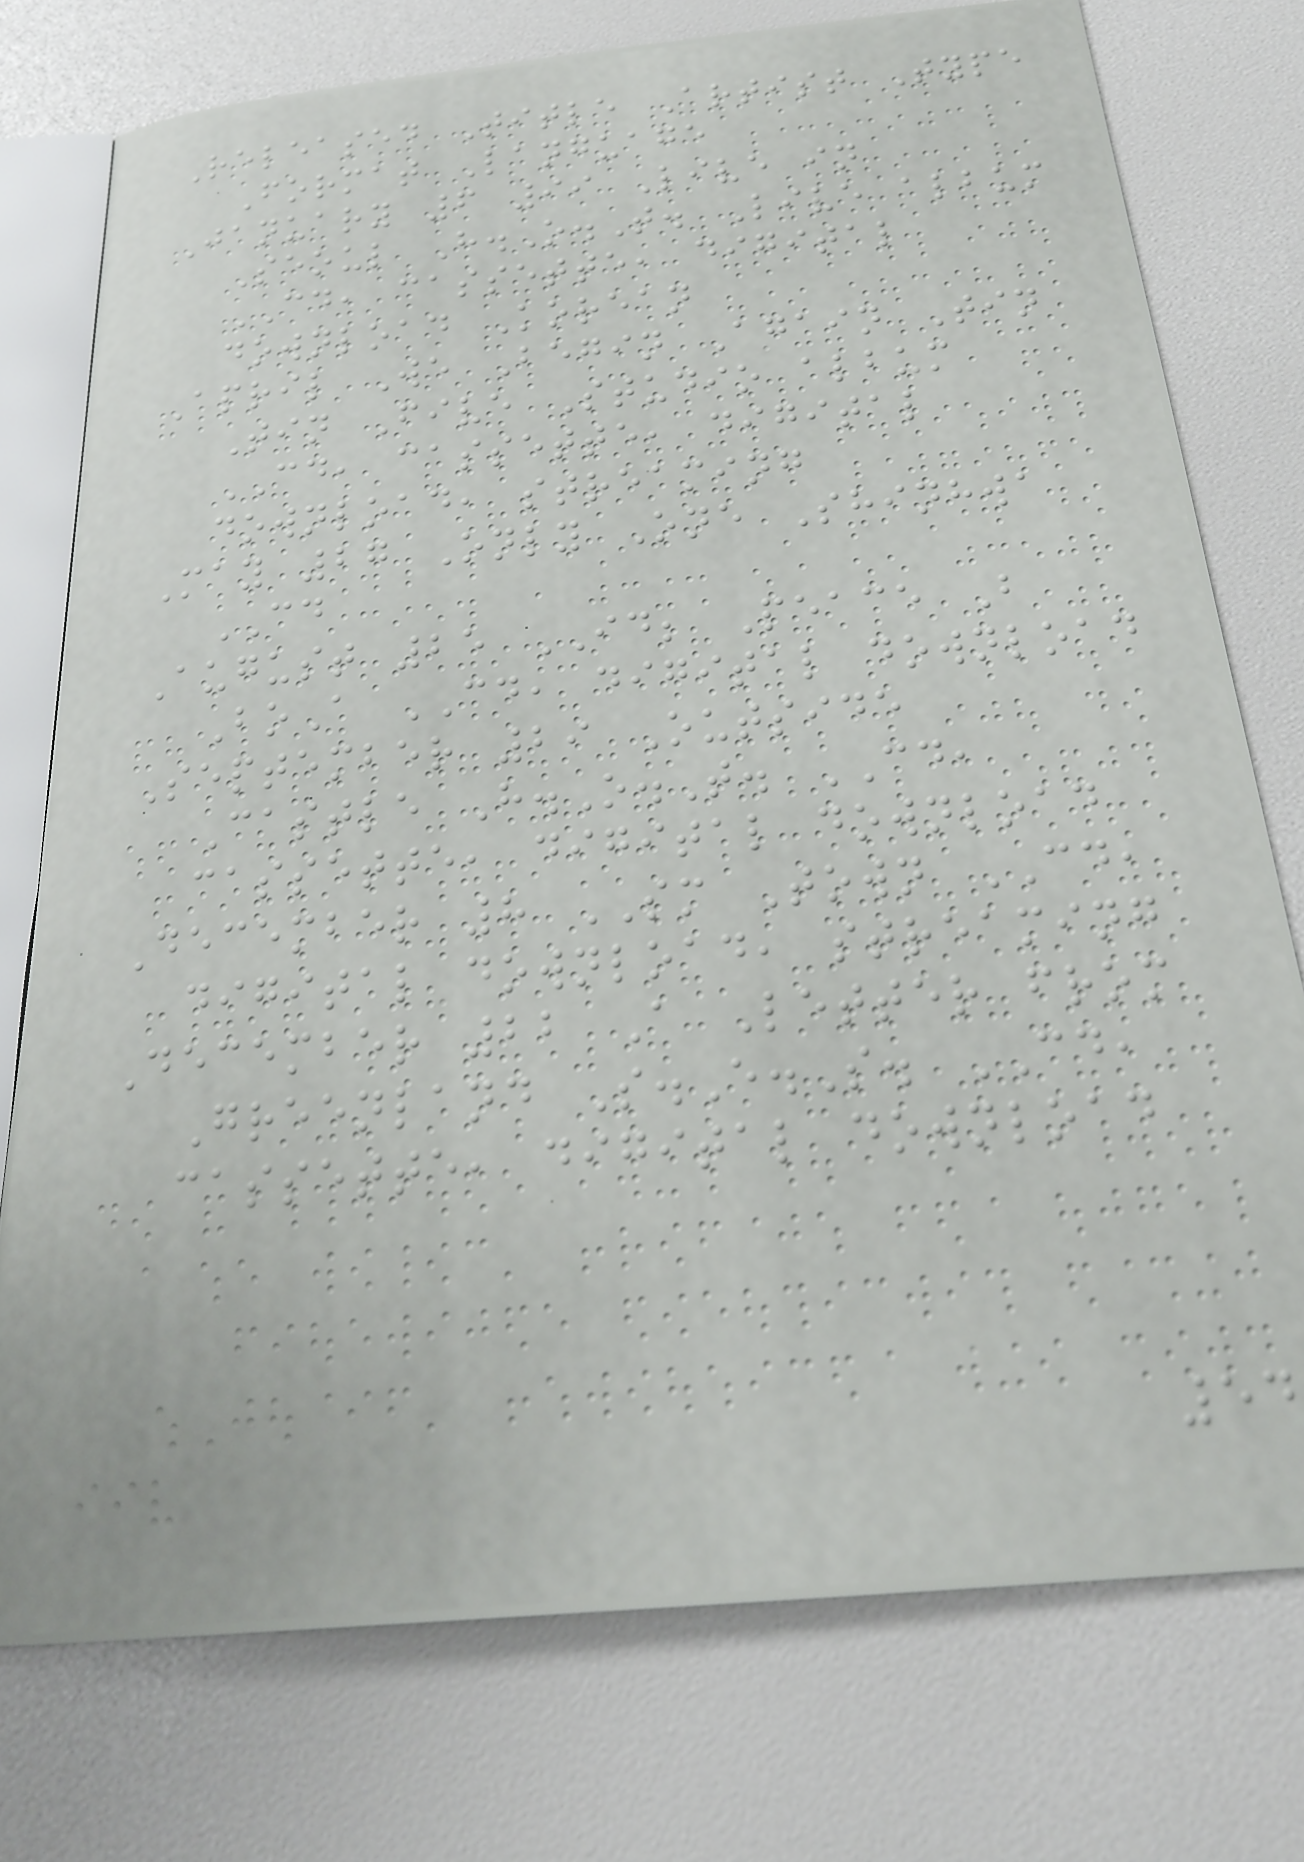Released Title Artist Type
Format Language
January 6 99 Live in
Seoul H.O.T. Live album
CD, cassette, digital
download Korean
April We Begin Again Tin
Tin Five Studio album
CD, cassette, digital
download, streaming
May 27 Only One Shinhwa
CD
August 25 ID; Peace B
BoA CD, digital download
September 29 Outside
Castle H.O.T. CD,
cassette, digital download
December 8 SM Town CD,
digital download, streaming
December 22 A Letter from
Greenland S.E.S. CD,
cassette, digital download
54
